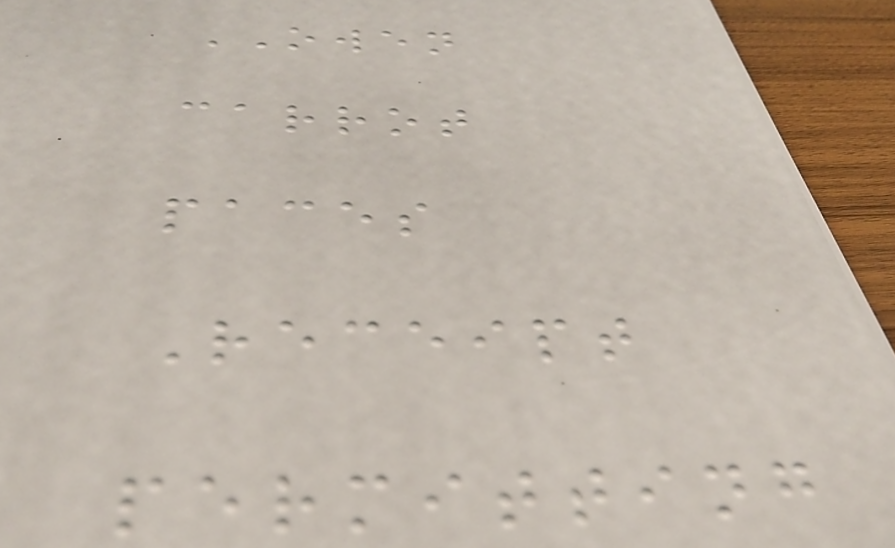OWEN
carrot
paces
Receipt
permitting
